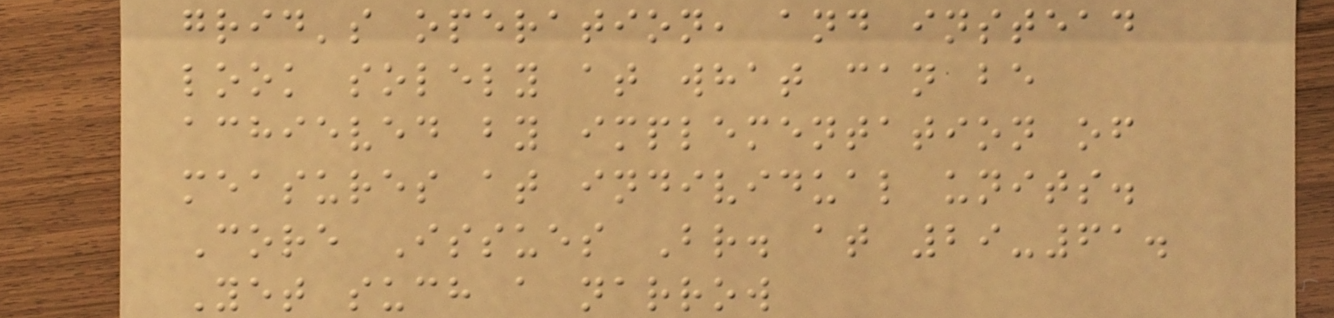grid's operation, and instead
look solely at what can be
achieved by implementation of
measures at individual units.
Core Issues Br. at 29-61.
Yet such a narrow
